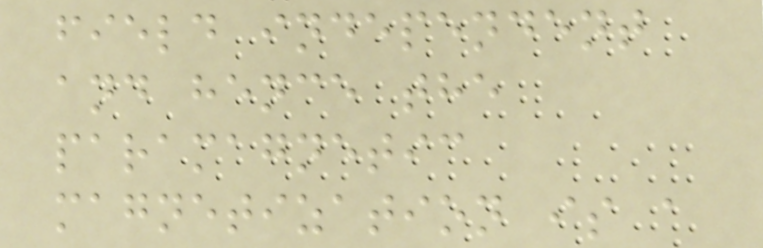field independent
and hence the
paramagnetic
magnetization is a
